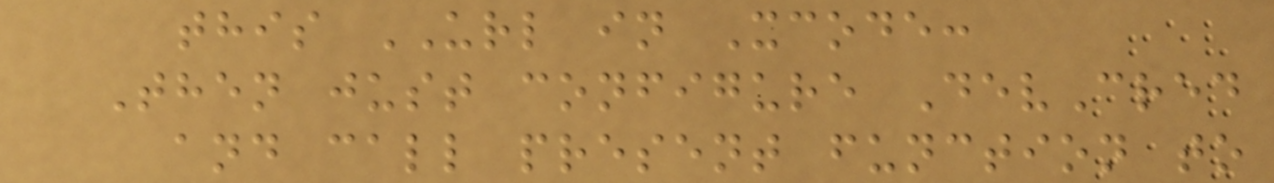this URL in Xcode:
Then just configure DevCred
and call present function to
